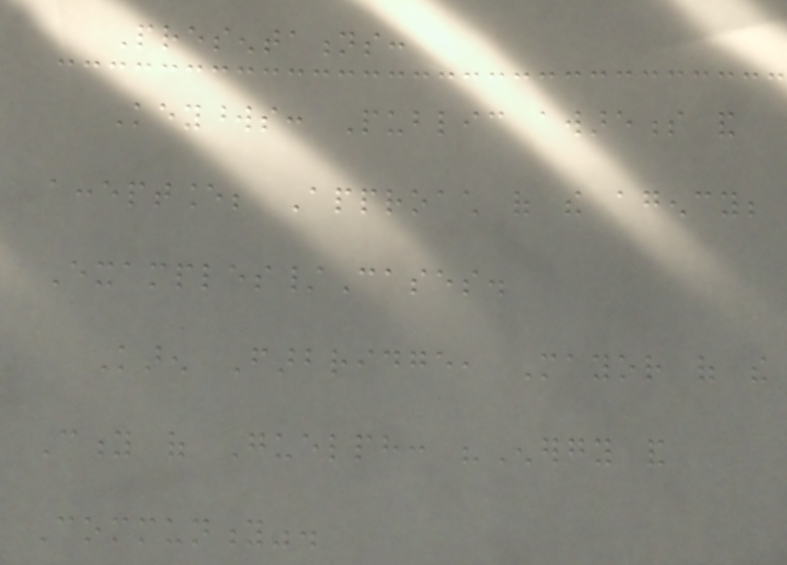Presentations:
Keywords: Public awareness and
acceptance; Approach of the agency;
Examples/Cases.
Karen Farbridge, Mayor of the
City of Guelph: "Energy and
Community".
